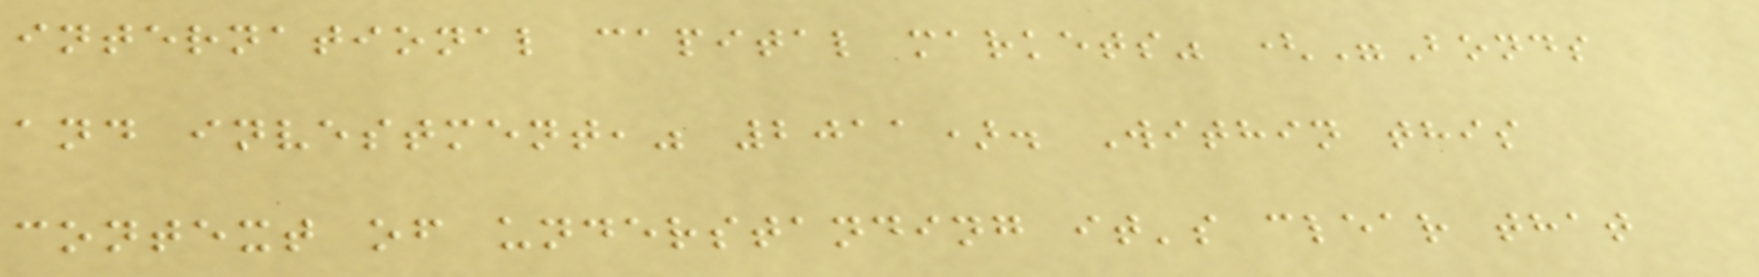international capital markets" ("Bonds
and investment," 2011). Within this
context of understanding it's clear that
